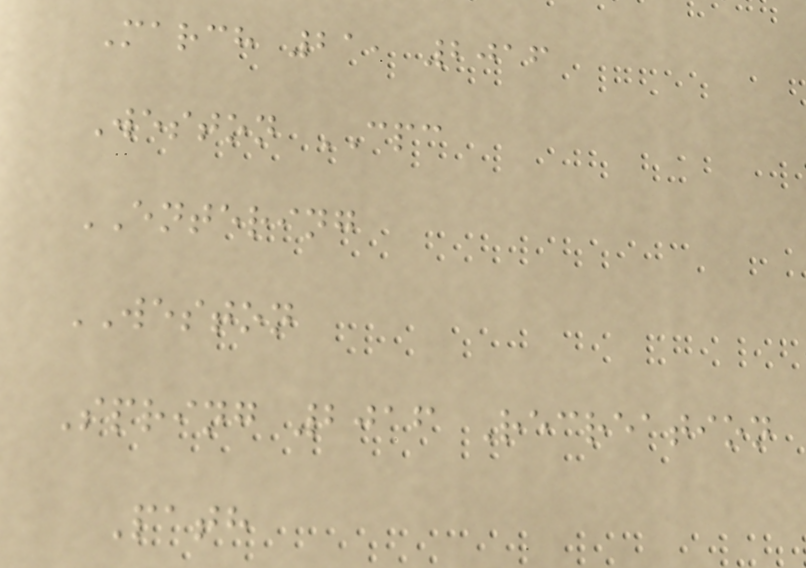March 21, 2016
Weston CPC
ENTERING
WESTON
Spring 2016 Recreation
Path
